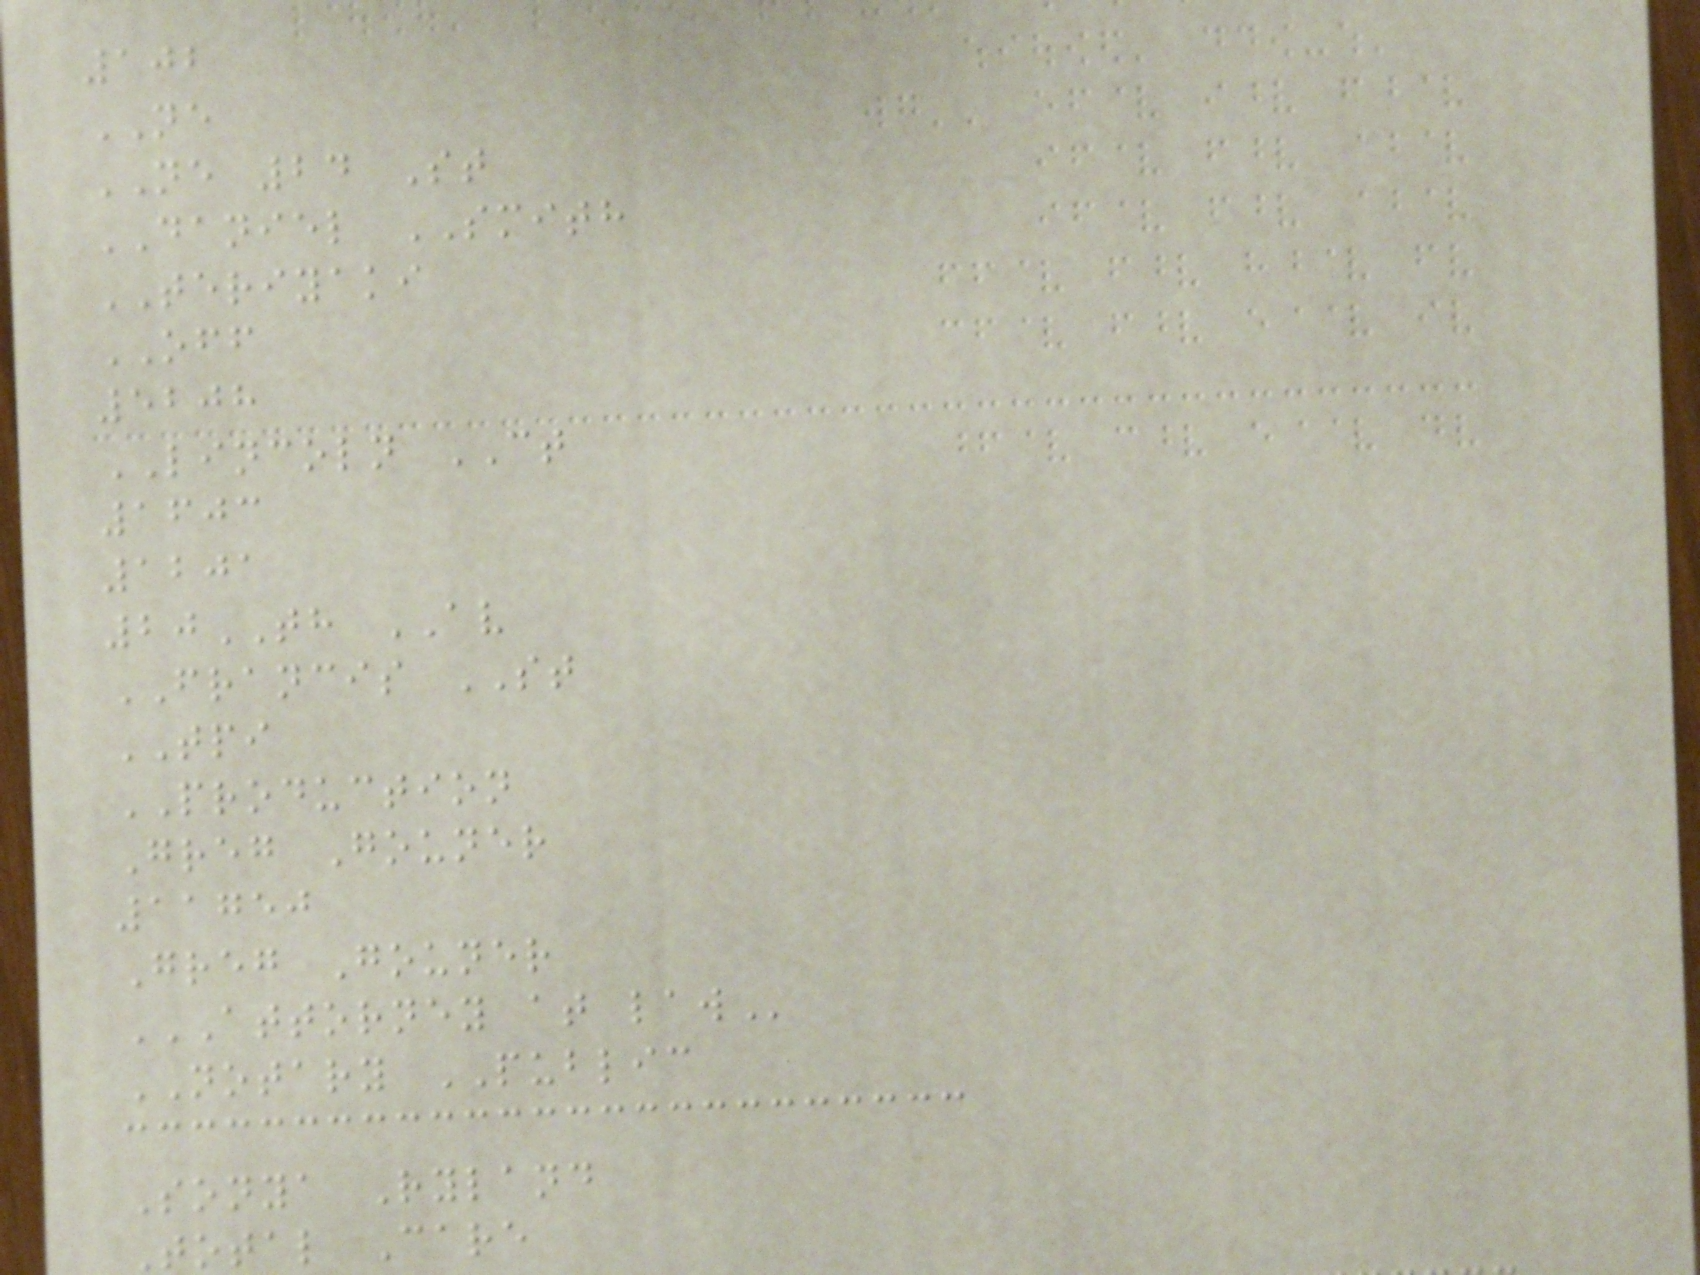102
NE
NE 24 St
DANIEL SMITH
TERIYAKI
OFF
5208
LINCOLN CT
1603
1201
20TH AV
FRANCIS ST
TPI
PRODUCTION
Greg Gouner
11750
Greg Gouner
ATTORNEY AT LAW
NOTARY PUBLIC
Sonya Ryland
Total Care
